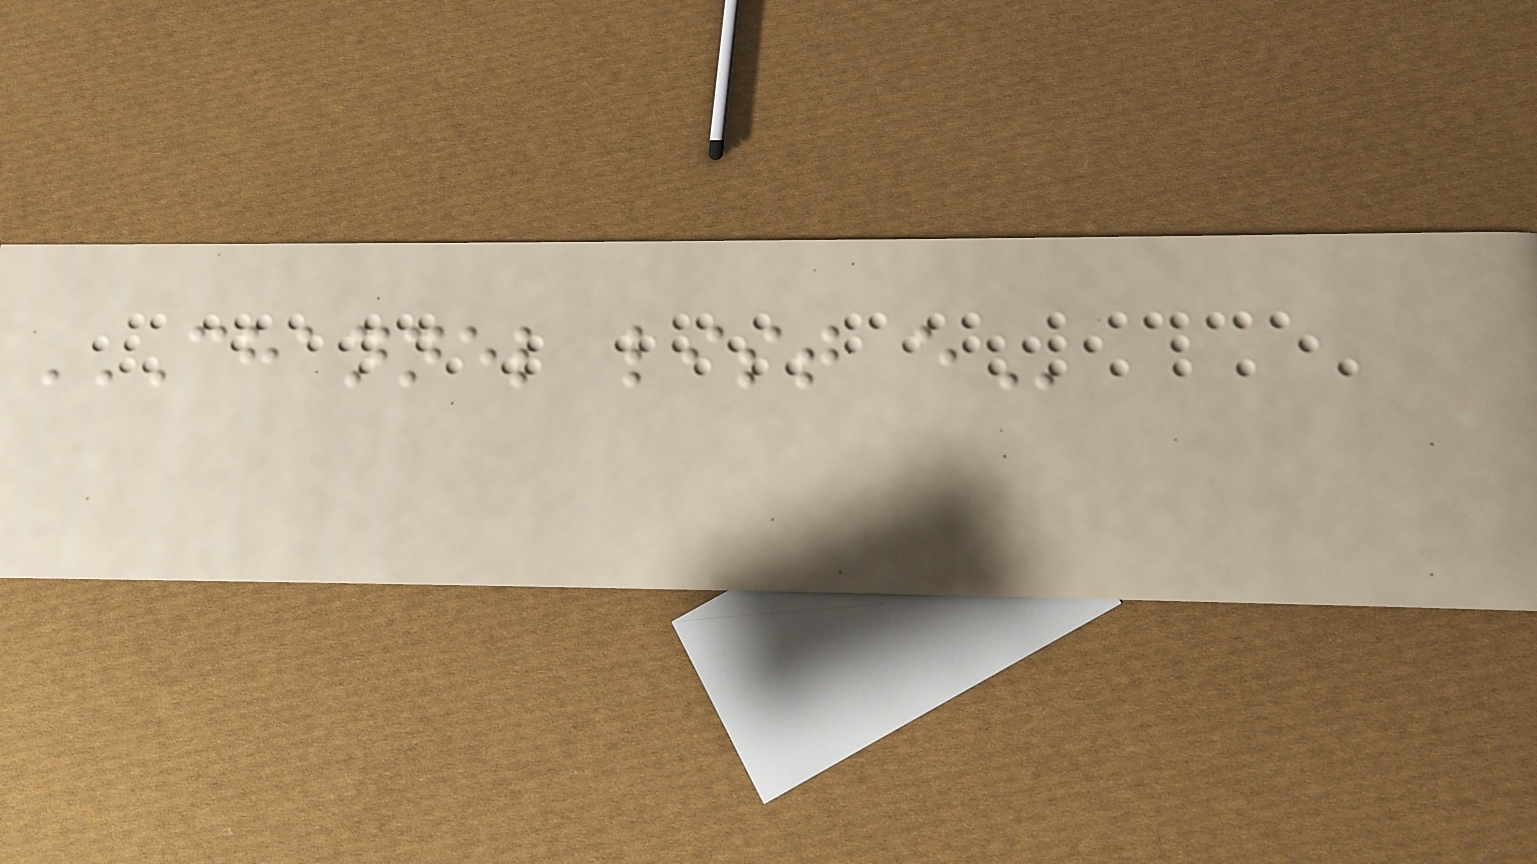CHANNEL LIST E
